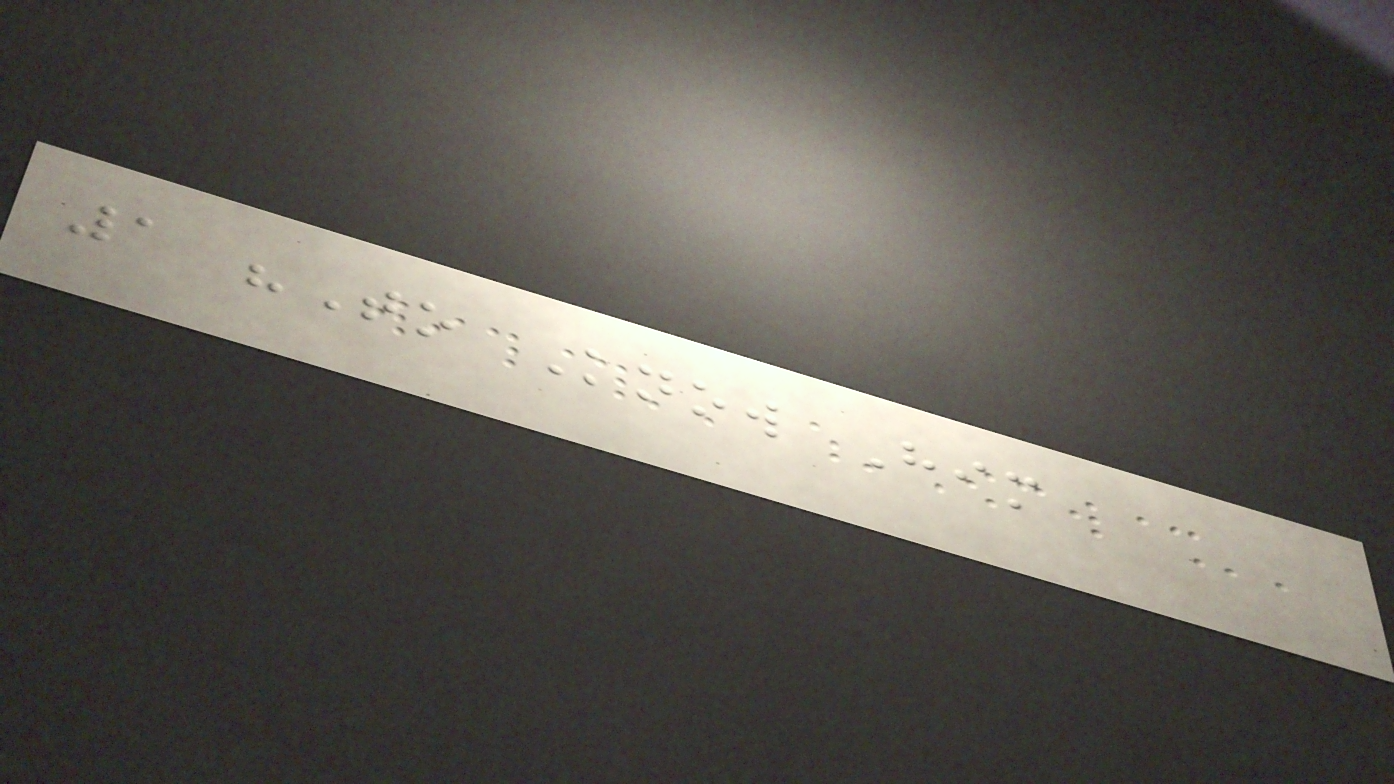1 "To Know Him
